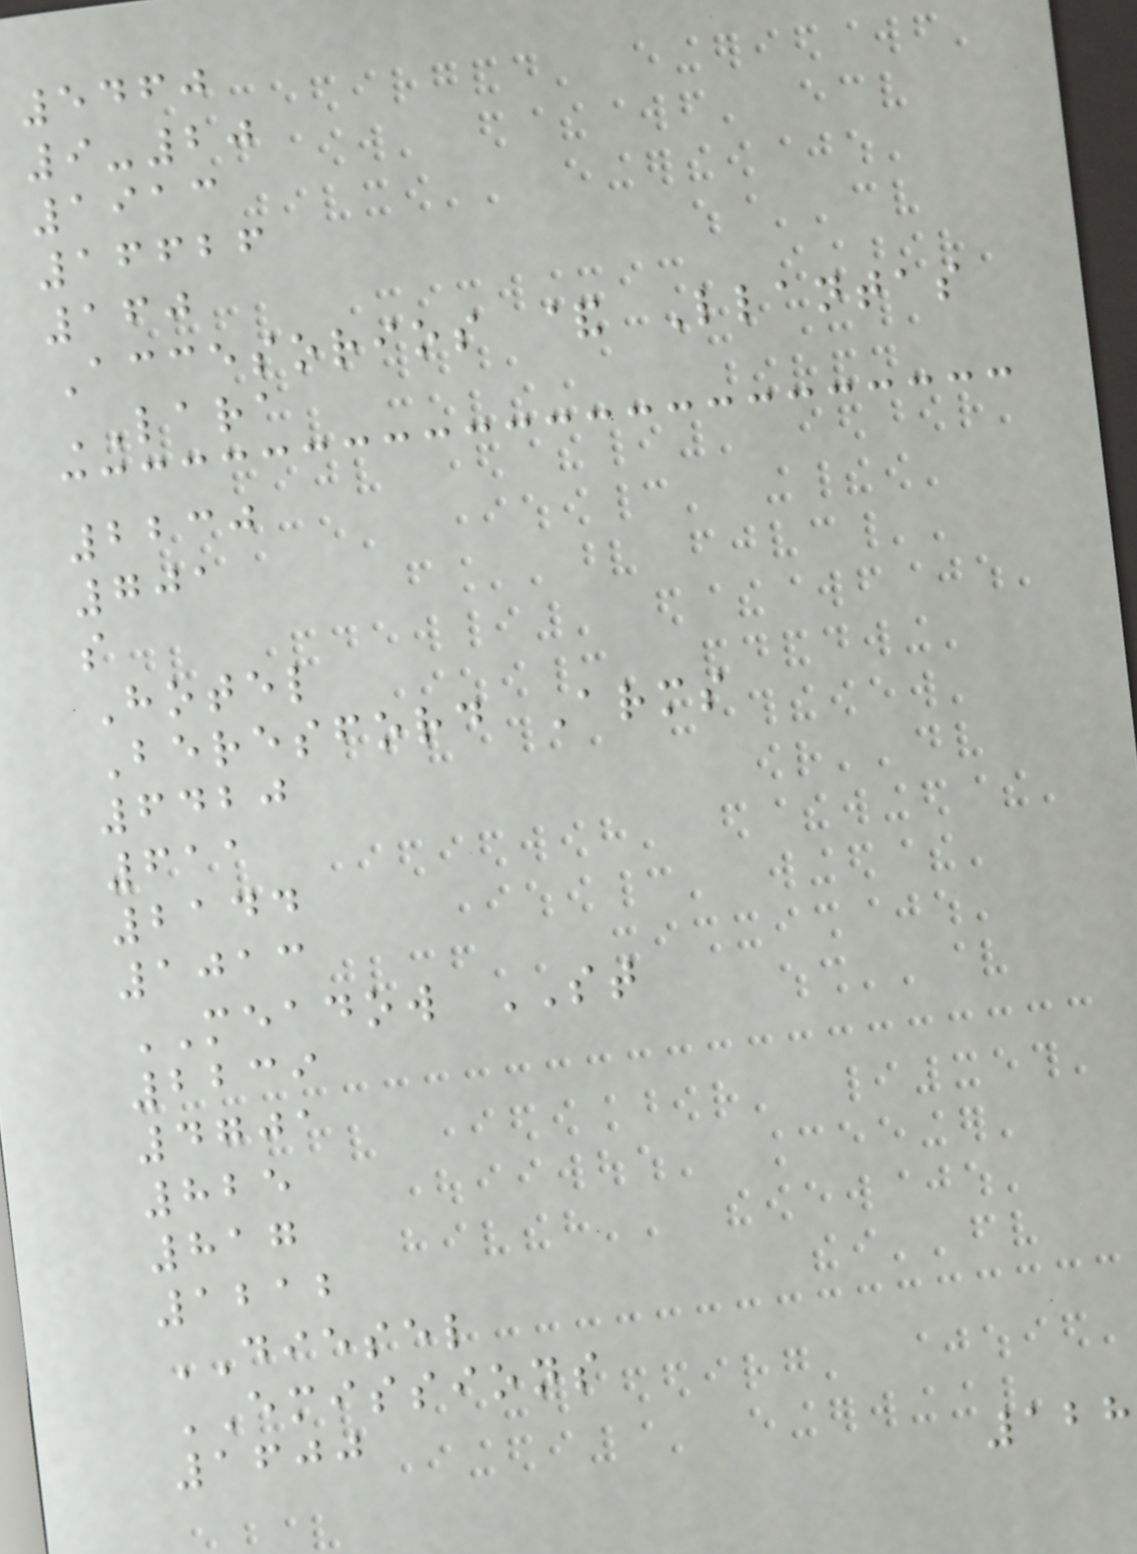5460
9-20
1913
16626
160
Accesorios & Llantas
LARA
2230
701
s
Hotel
Beresford Arms
6420
611
2144
1013
MEADOW ST
2239
4701
825
817
1212
DIESEL
EMISSIONS
1600
128
